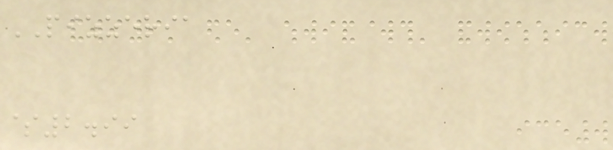PIZZERIA
$2.99
